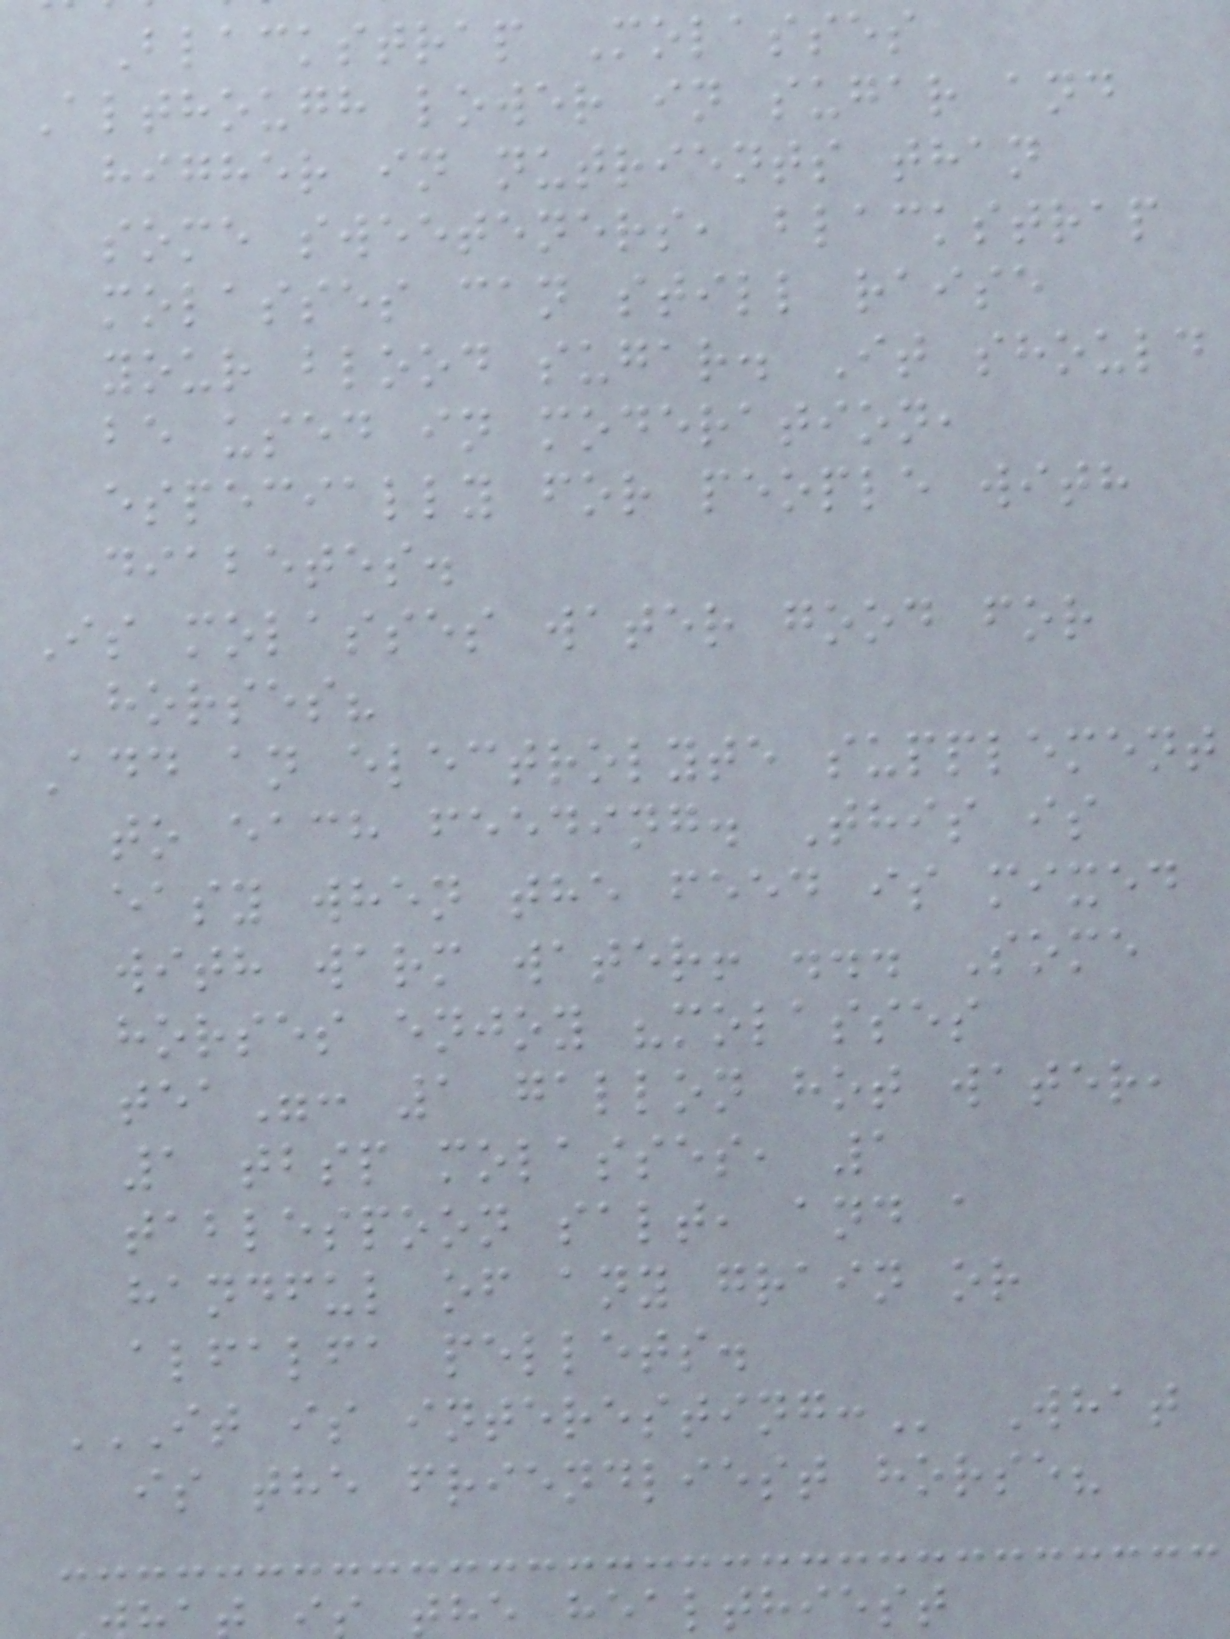Blackstrap Molasses
Although lower in sugar and
higher in nutrients than
some sweeteners, blackstrap
molasses can still raise
your blood sugar. It should
be used in moderation,
especially for people with
diabetes.
Is molasses water good for
horses?
Add an electrolyte supplement
to each feeding. This is
easy when the feed is mixed
with warm water! ... Some
horses enjoy "molasses
tea": 1 gallon hot water,
1 tbsp molasses, 1
tablespoon salt, and a
handful of any grain or
alfalfa pellets.
IT IS INTERESTING: What
is the friendliest horse?
the healthiest
